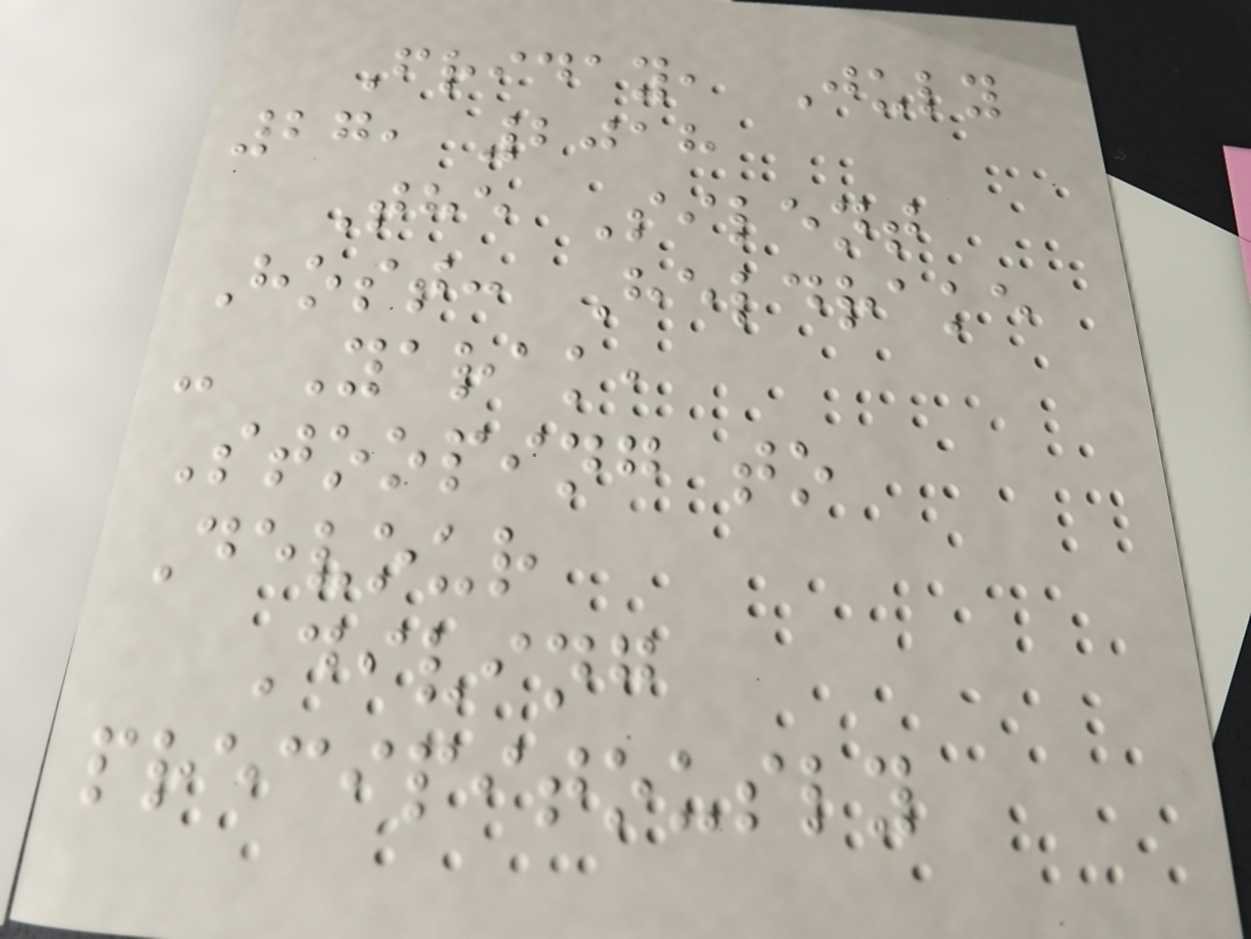Friday, July
27, 2018
The Silent
Host: Heldrake
- Yarak,
Stooping to
Devour
Diving
precipitously
